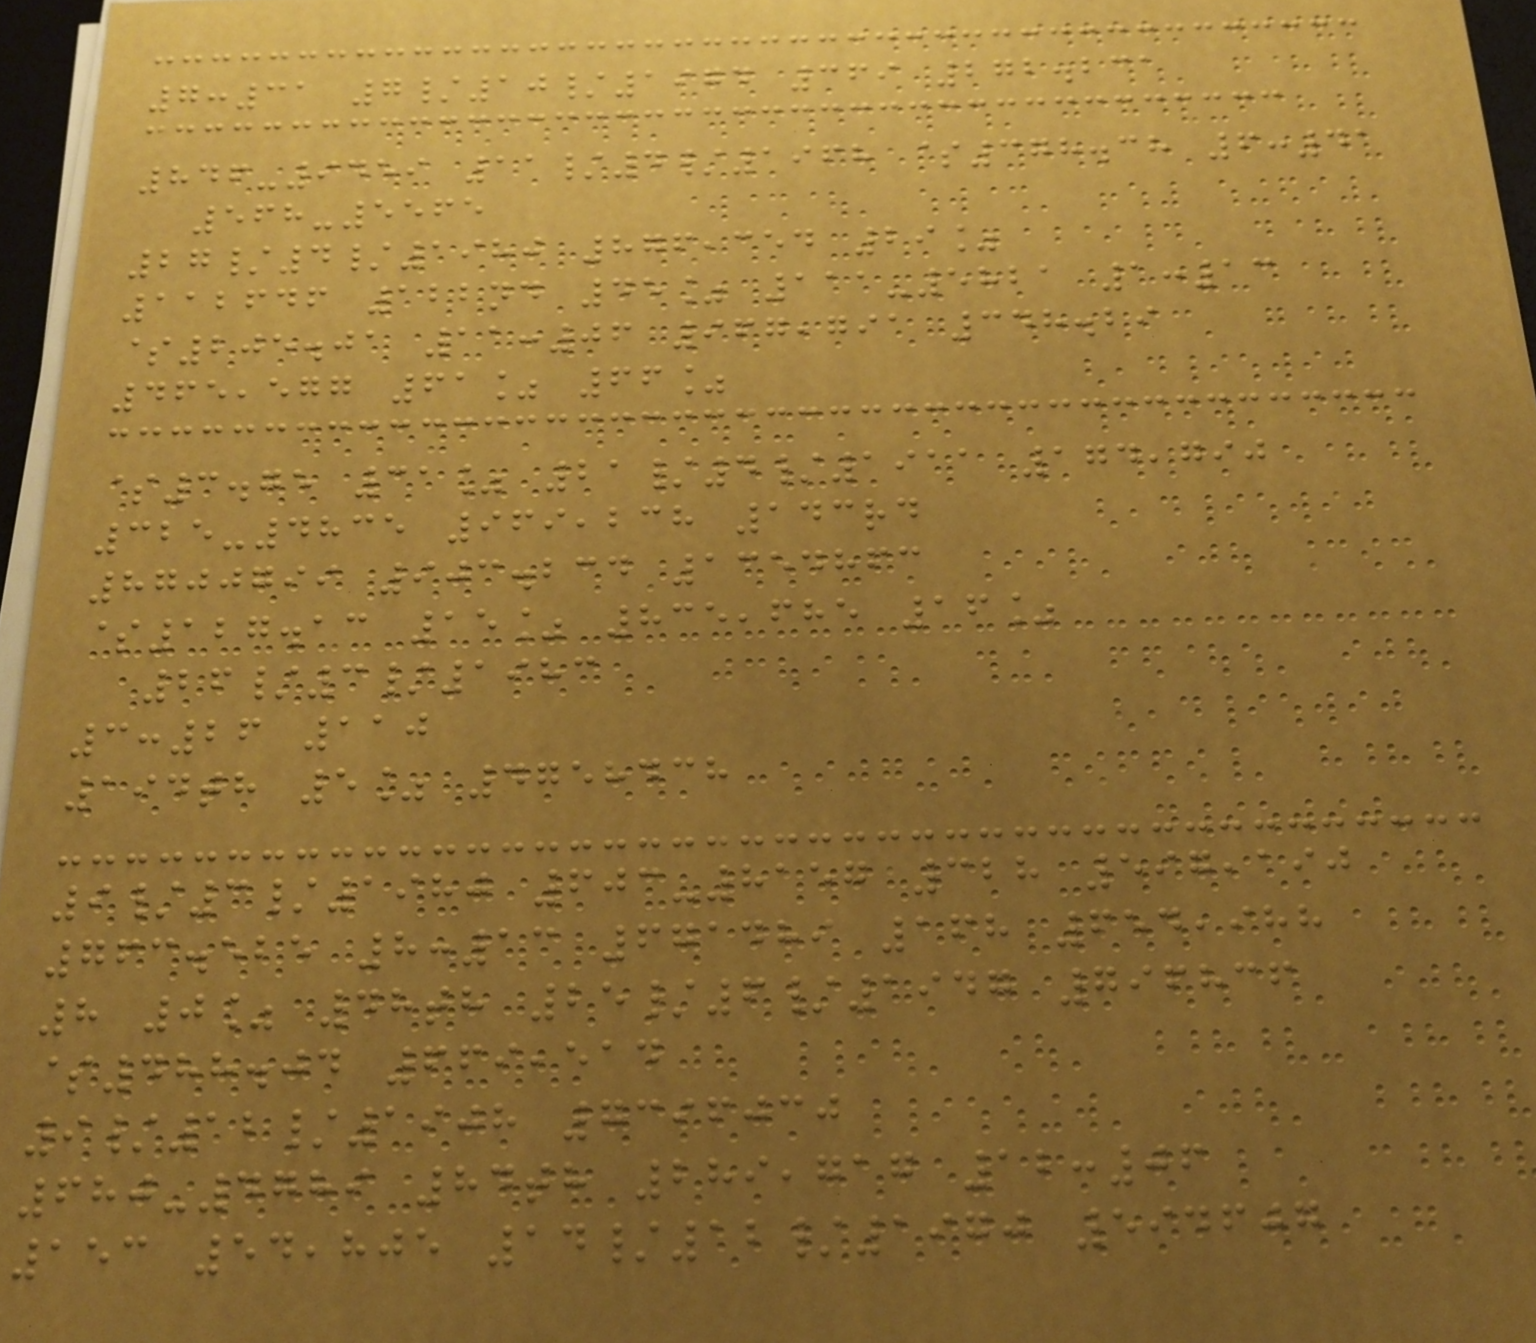7:31 7/10/1974 369 272.231
846-9459 11/4/1968 $378.38 6:41
568-5565
27/4/1980 876,354 29%
112646 122nd 45% 111-5821 1:13
$205.01 11:06 967,791 348.29
465,577 61% 66%
$3.75 31% 21/4/1911 174,790
325-4835 969,238 143rd
8700799 903.234 1354863
$127.13 15% 835,685 16%
26/3/1983
3:26 110
194th 5% 4758438
9/3/1980 603-8157 328 597,190
763.525 8:13 671489 168 654,988
8 0% 48th 25/6/1947 796836
$488.04 669,514
9/12/1908 7396030
680-4789 84th 289,717 12:06
153 54,805 14/12/1970 594607
